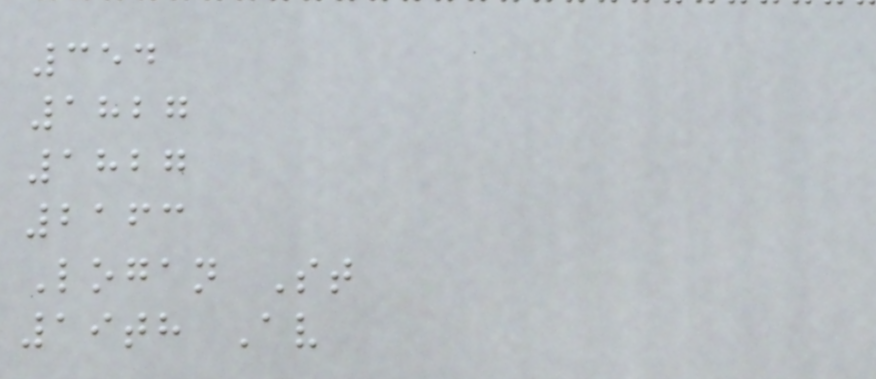354
1827
1827
2163
Logan St
19th Av
